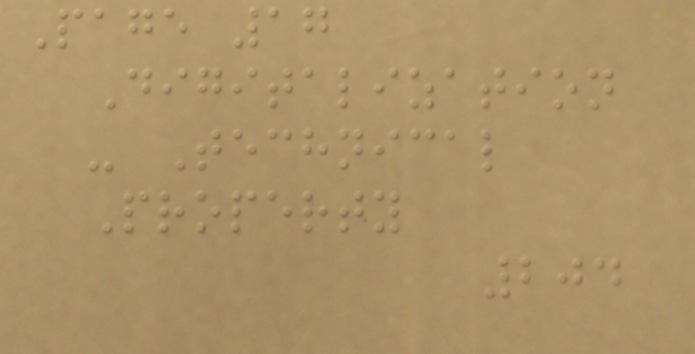Page 17
Digitalization
- Technical
Property
204
